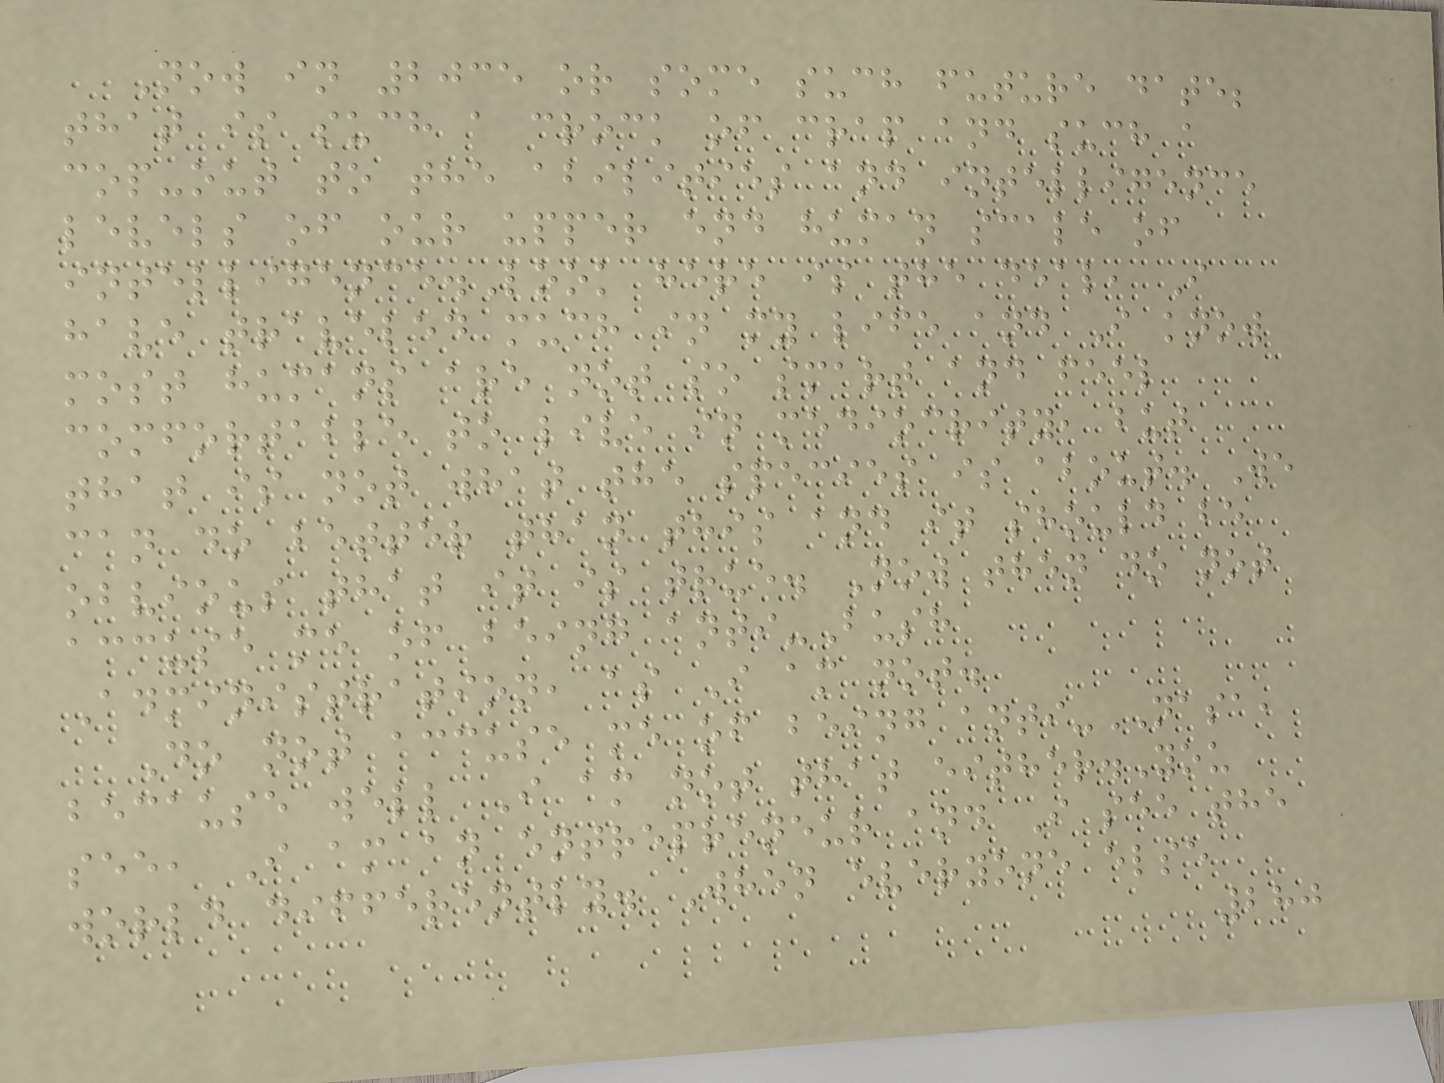Now in 2035 or some such future date;
that is such a crock of crap and such a
cop-out to the abilities and intelligence
levels of our upper end human scale of
intelligence.Look here is the deal, I
have traveled much in my life and I know
most humans are not so smart and feel
comfortable to live in mediocrity, but
that is not what the species is about. We
can do better than this and it should be
obvious that it is true. Now then do not
accuse me of being anti-Bush
Administration, as I am not.
Do not accuse me of being anti-NASA,
because well I am not that either.You
see, I am an entrepreneur and I see the
world differently. When everyone else
280
